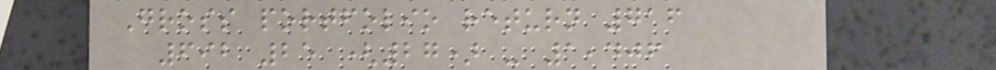Gross portfolio return 716
692 25 (27) - 1,406
